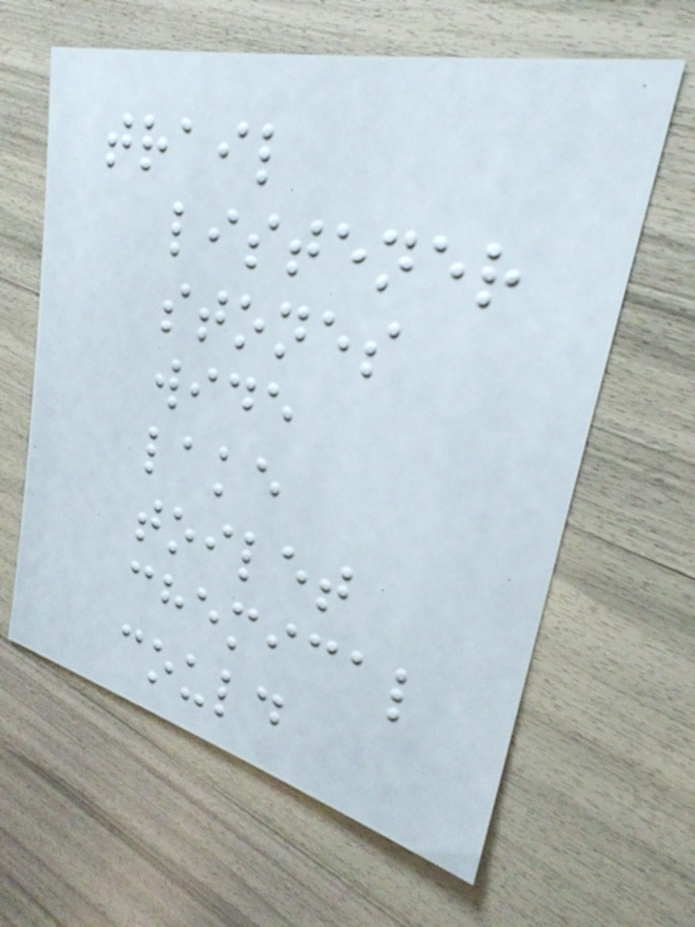trail
listener
stones
wide
lake
toilet
chemical
could
